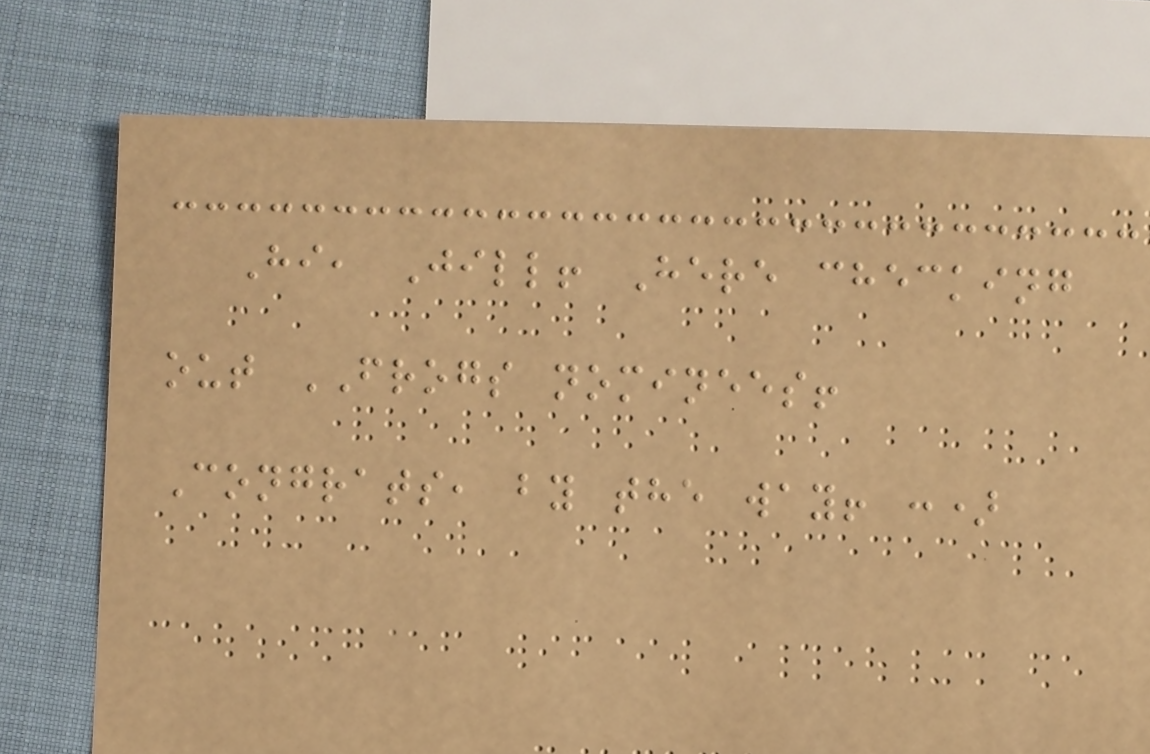Hi, Jill! Here checking
out FROGS nominees!
Congrats, by the way! :)
